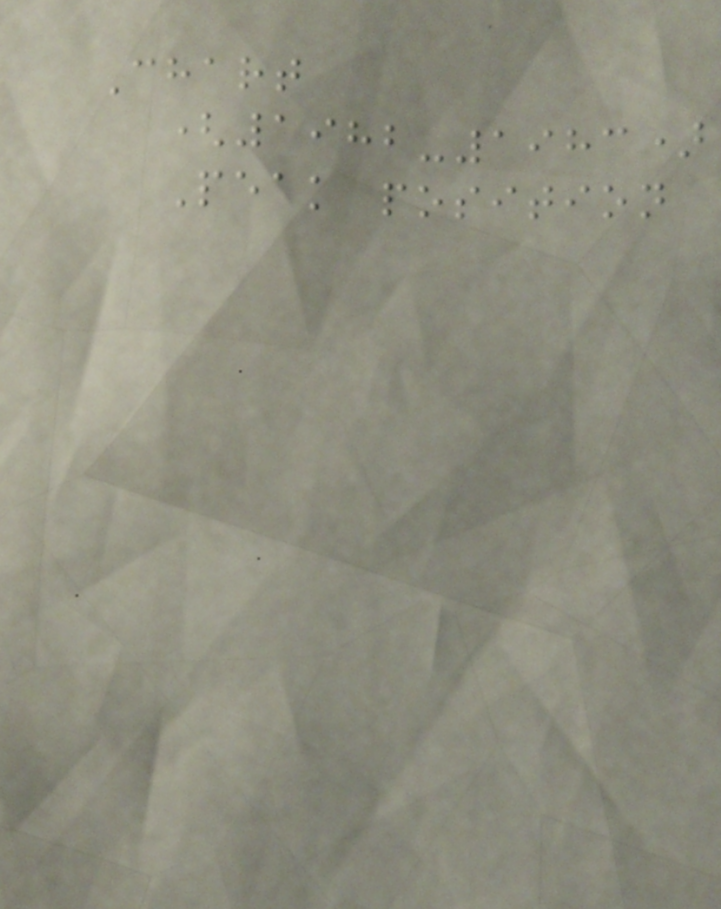Chart
(1982-1983)
Peak position
